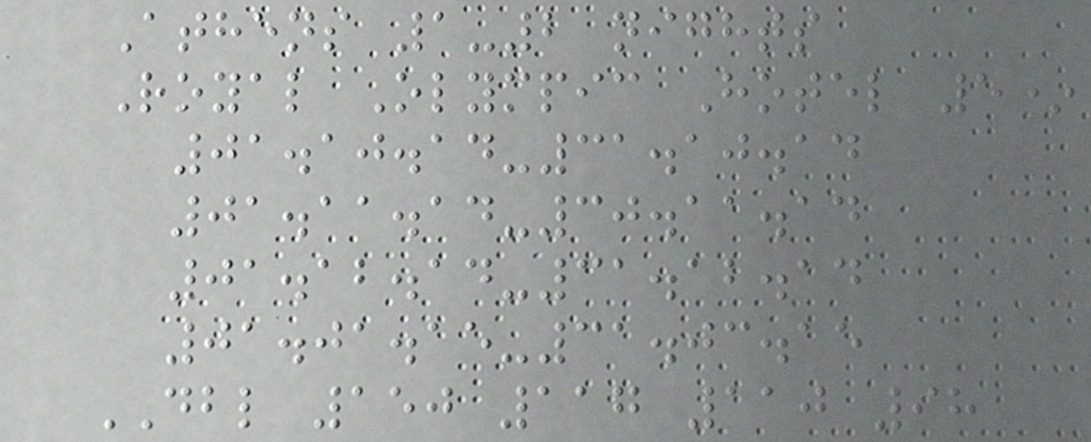Athens 1-2 nights
Royal Olympic Hotel 5*
01.10.14-31.10.14
01.11.14-30.11.14
01.12.14-31.12.14
01.01.15-31.03.15
DBL 150 117 110 98
